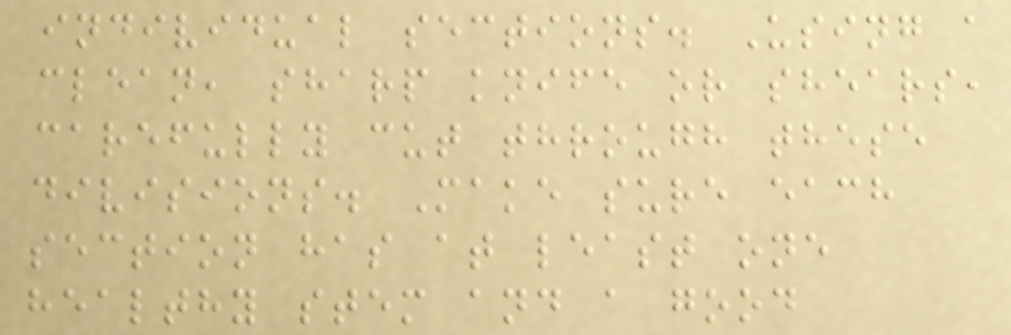individual sections. Using a
clean, sharp knife or shears,
carefully cut through these
divisions. Make sure each
section has at least one
healthy stem and a good
